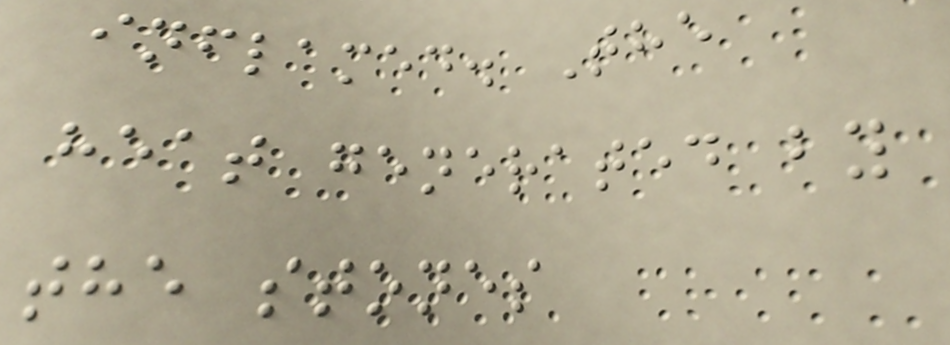inflamed. The
heat generated by
the stones
